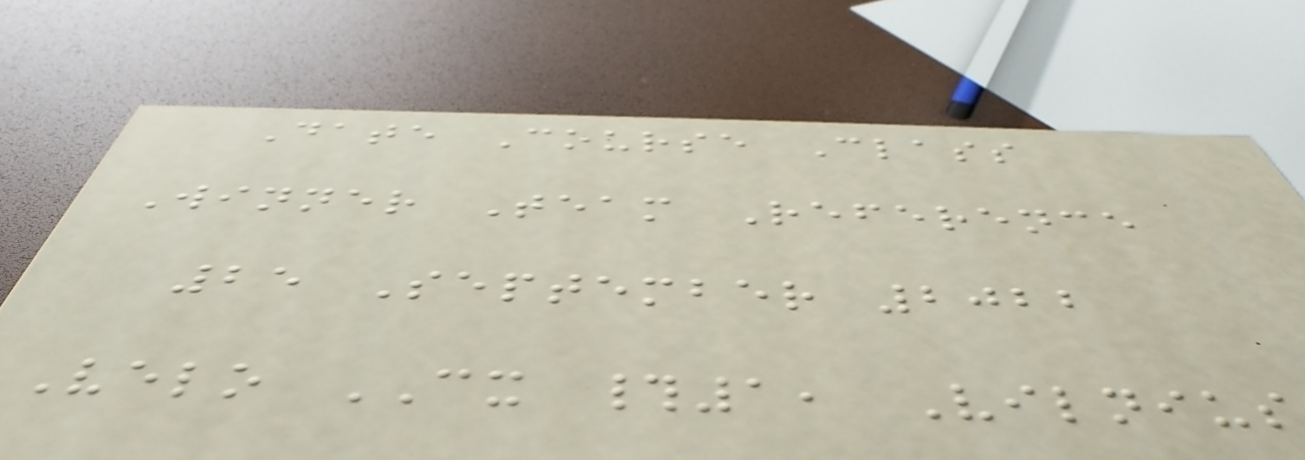Date Course Class
Winner Team Reference
25 September 2022
Velo CX #1, Vilnius
